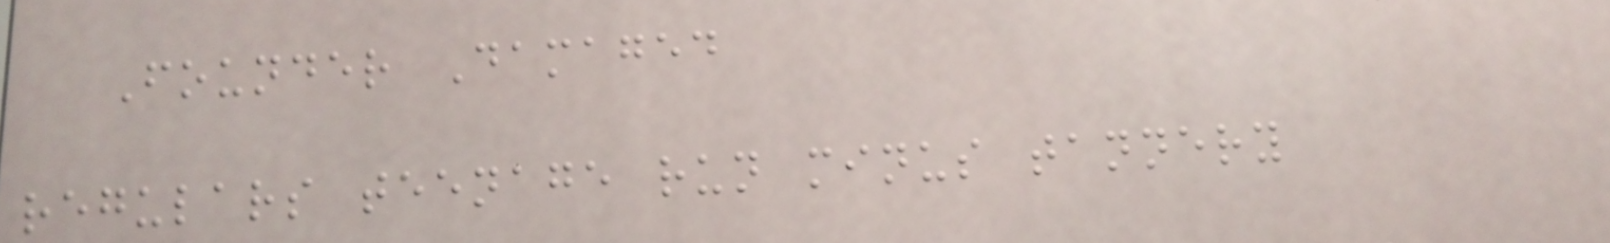Founder Damaged
regulars teenage run minus tannery
